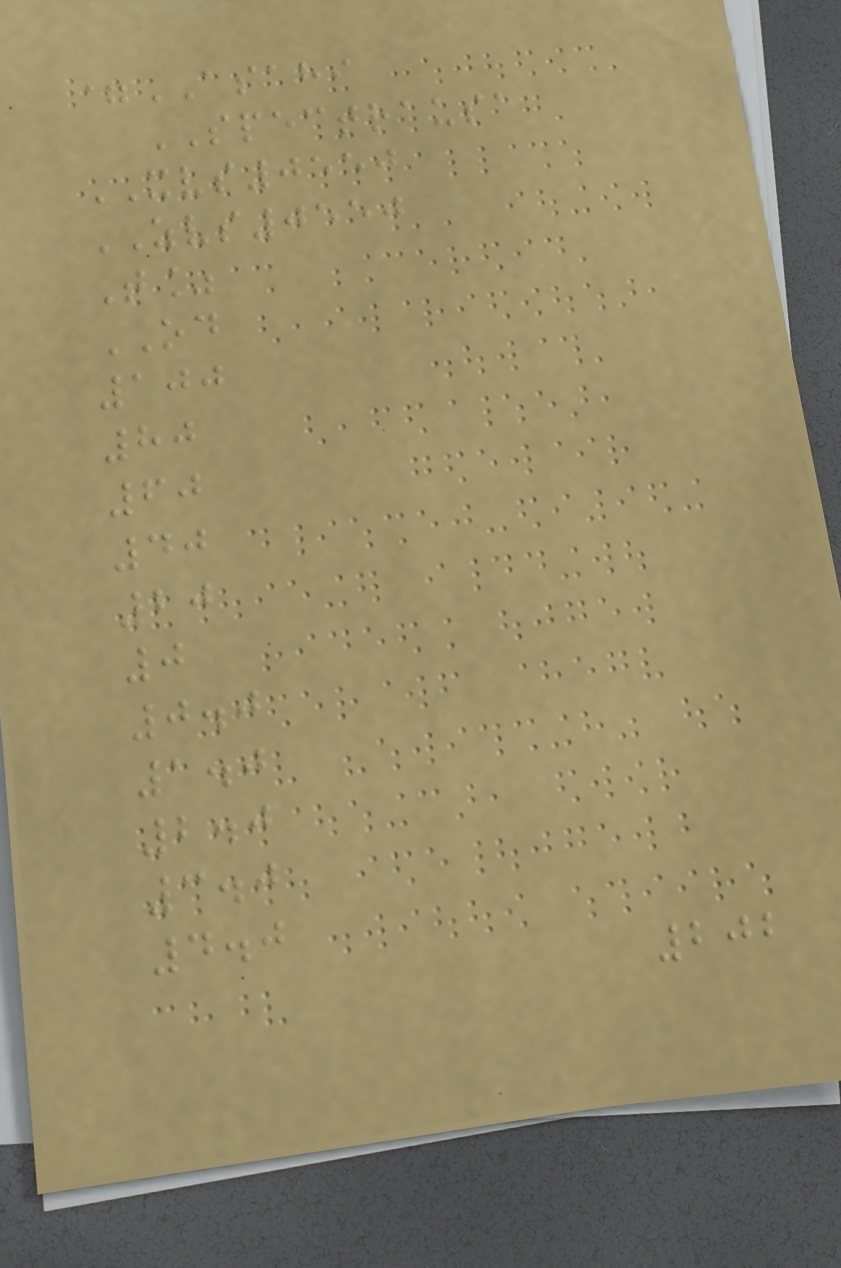=ASAHI
SPECTRAUSA
XVS0550
ZVS0550
T%
OD
100
80
60
40
20
0
0.0
1.0
2.0
3.0
4.0
202
